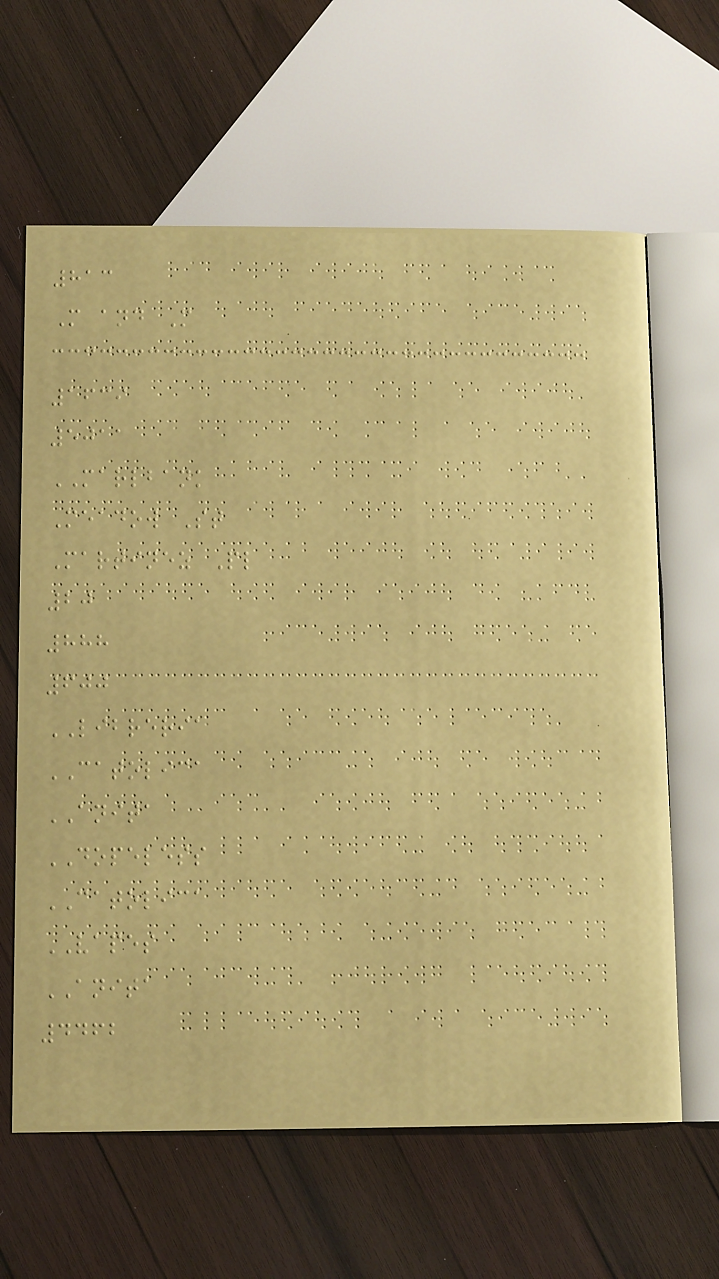813
M and M
1639
5011
MARLBANK
Meadow St
Martinez Pl
20
888
600
LIBRERIA
CATOLICA
ANITA
DOPELESS
CATOLICA
VAPES
ANITA
4462
